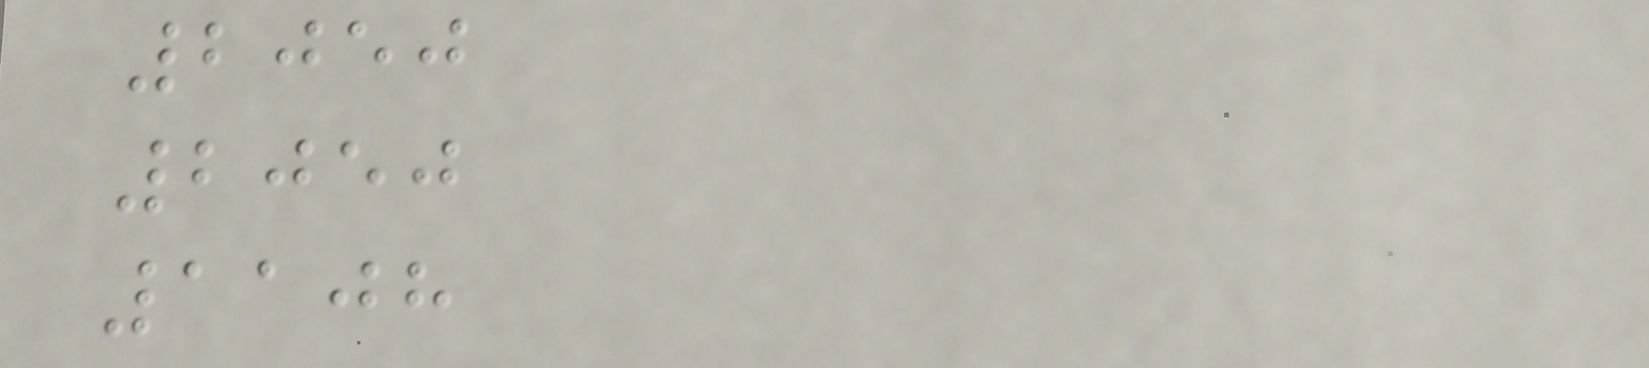2050
2050
1108
